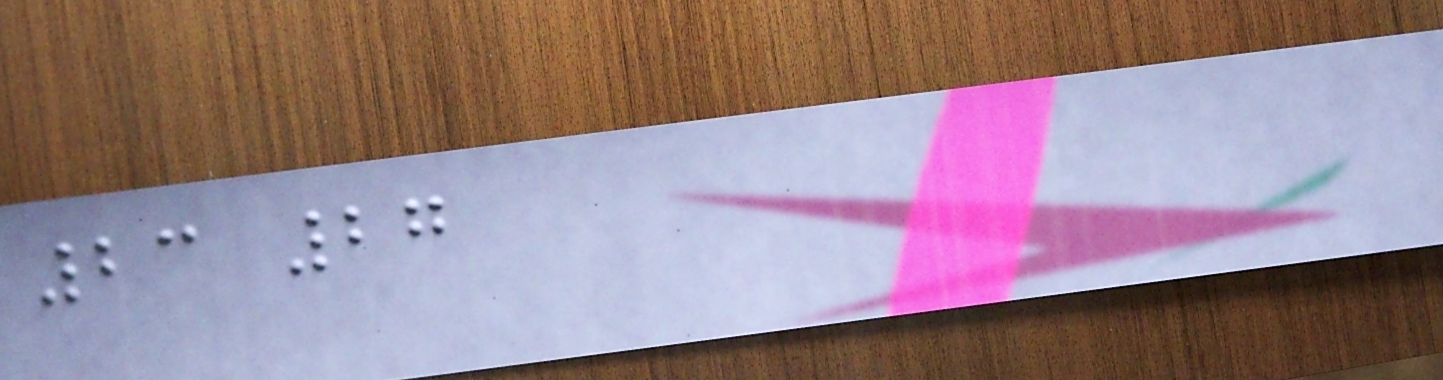23 27
